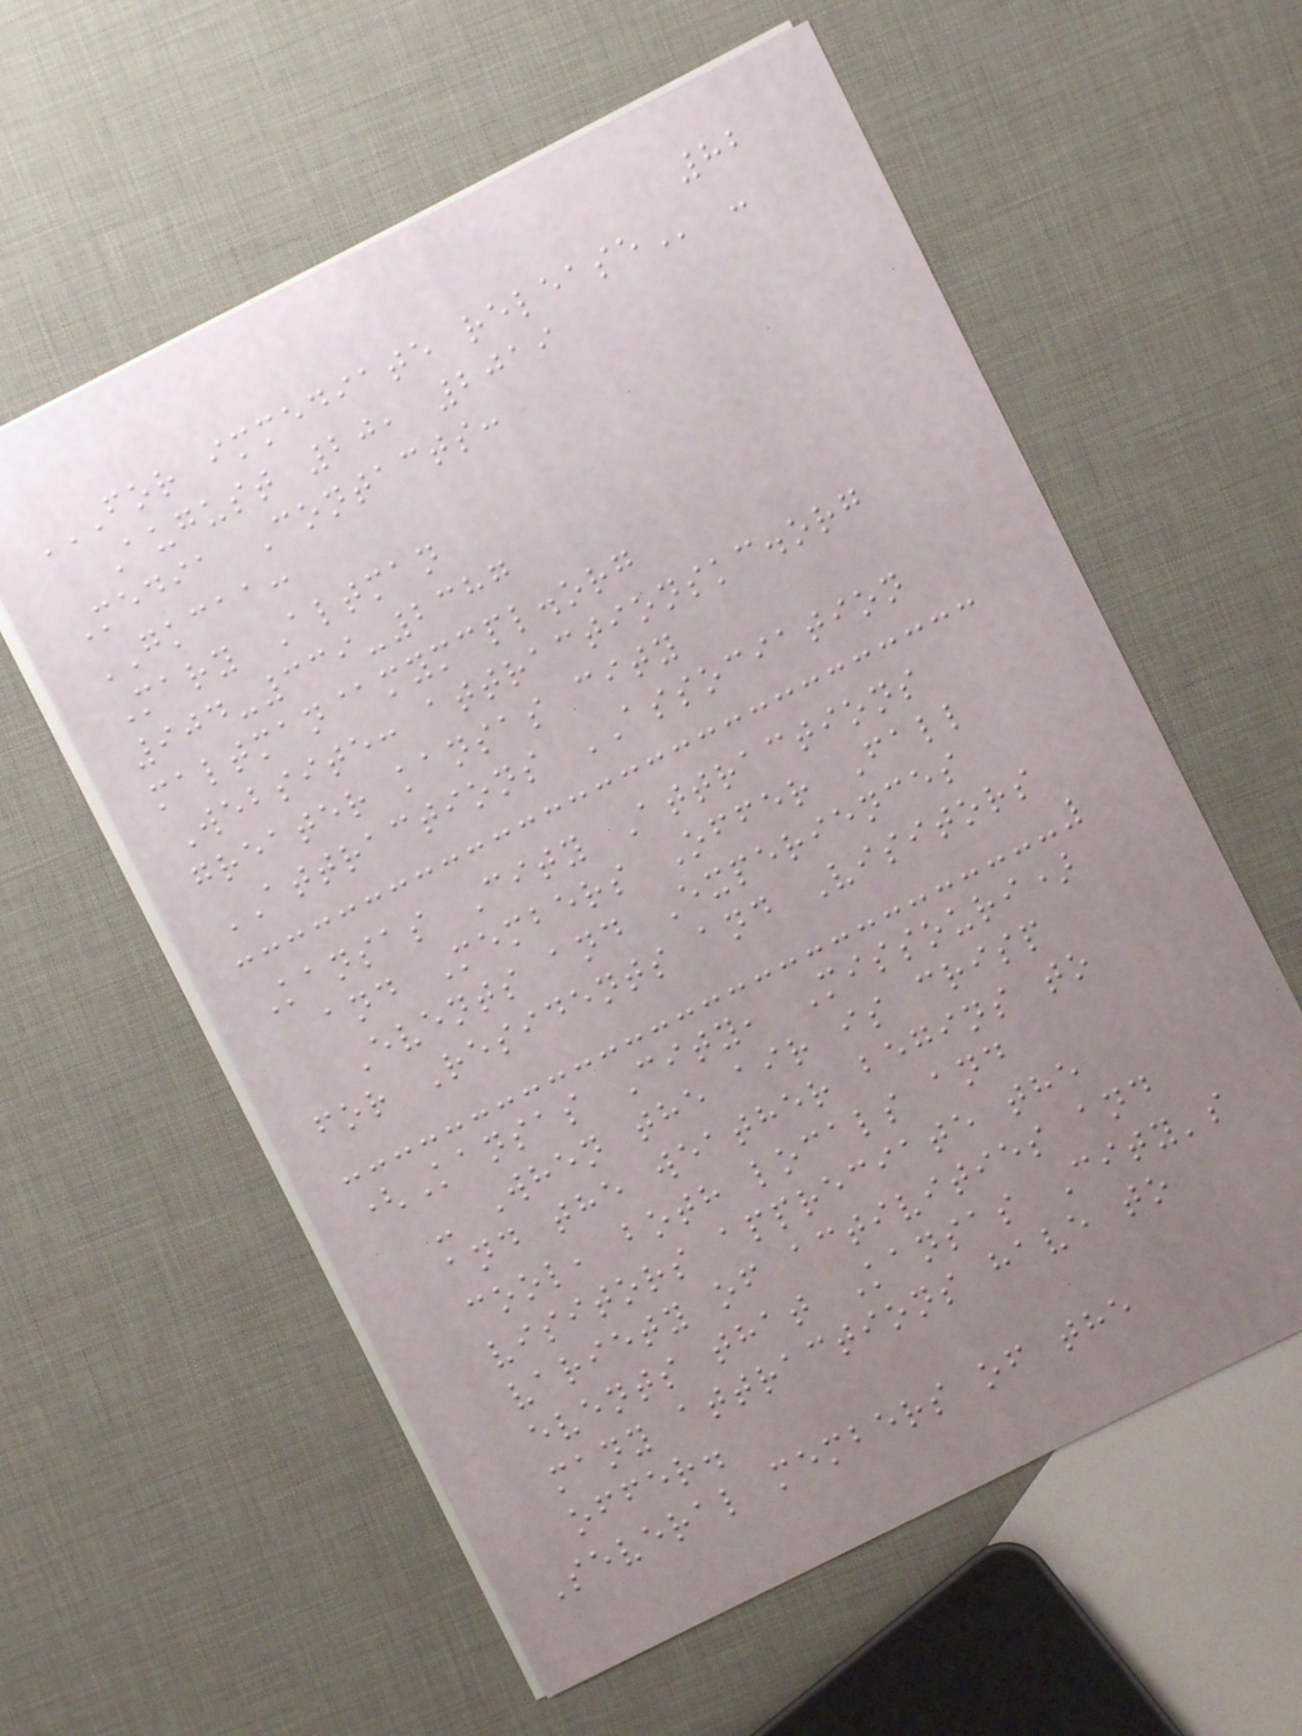82
FOR IMMEDIATE RELEASE -
August 20, 2019
Media Contacts:
GKCAA:
Mary Altman
904-339-2387
maltman@mymcpl.org
Website: attractionskc.org
greater kansas city
ATTRACTIONS ASSOCIATION
Kansas City Attractions
and Members Offer Fall
Events and Experiences
for Residents and Visitors
(Kansas City, Missouri)
- When the air is crisp
and the weather begins to
cool, both locals and
visitors appreciate the
variety of activities and
events that Kansas City's
many attractions have to
offer.
Several members of the
